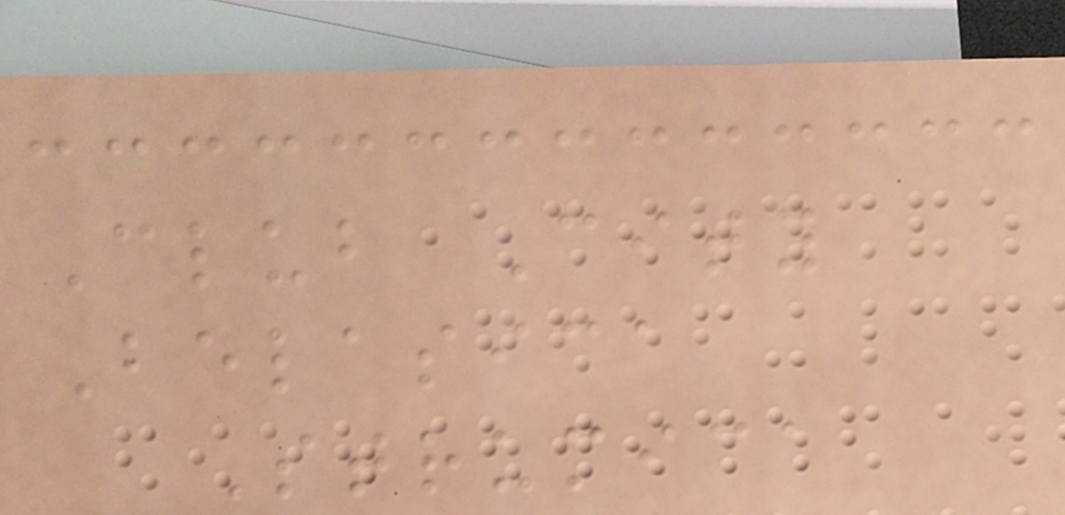Club City
Belasica
Strumica
